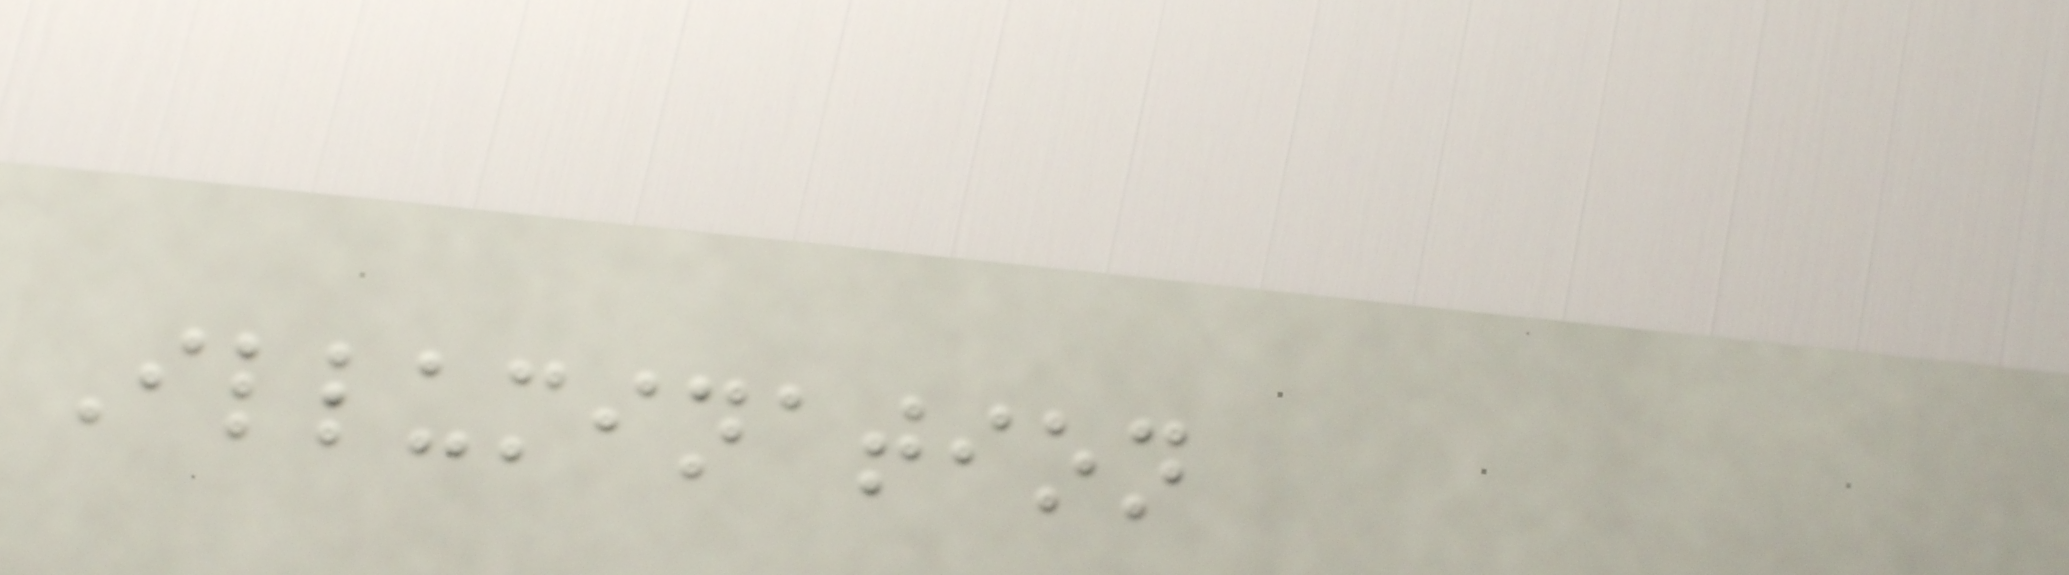Illumination
